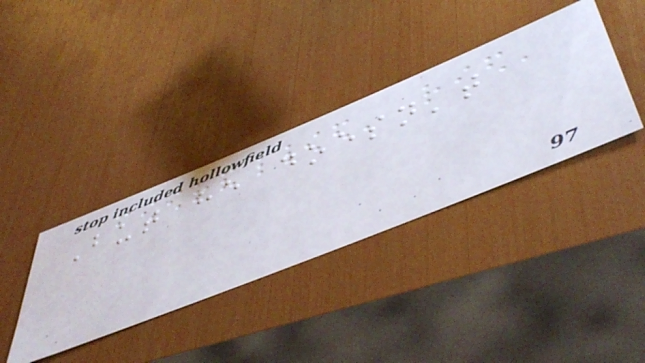But he doesn't
